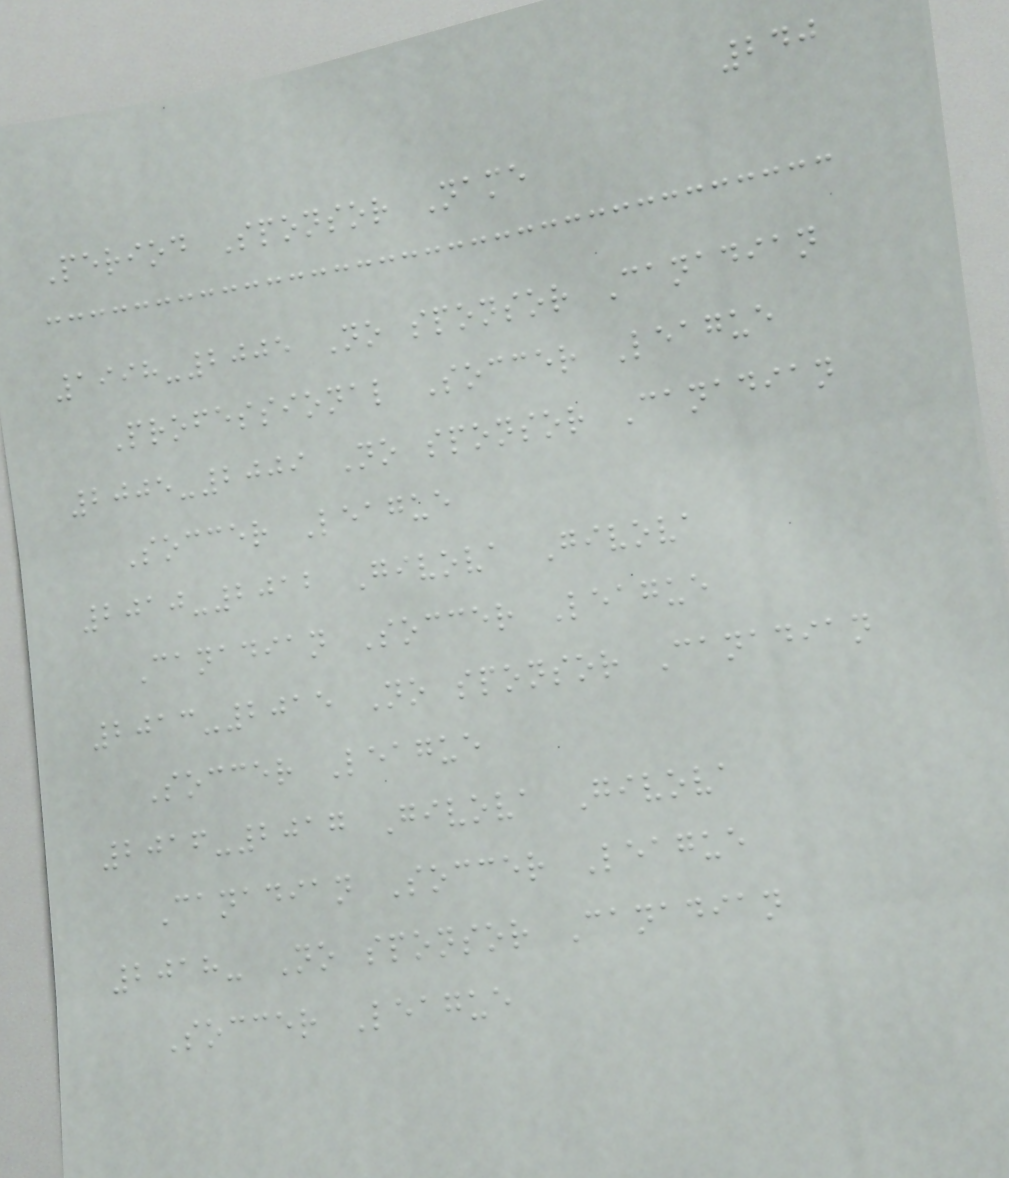240
Period Sponsor Name
1998-2005 No sponsor Canadian
Professional Soccer League
2005-2009 No sponsor Canadian
Soccer League
2010-2012 Givova Givova
Canadian Soccer League
2013-2015 No sponsor Canadian
Soccer League
2016-2017 Givova Givova
Canadian Soccer League
2018- No sponsor Canadian
Soccer League
